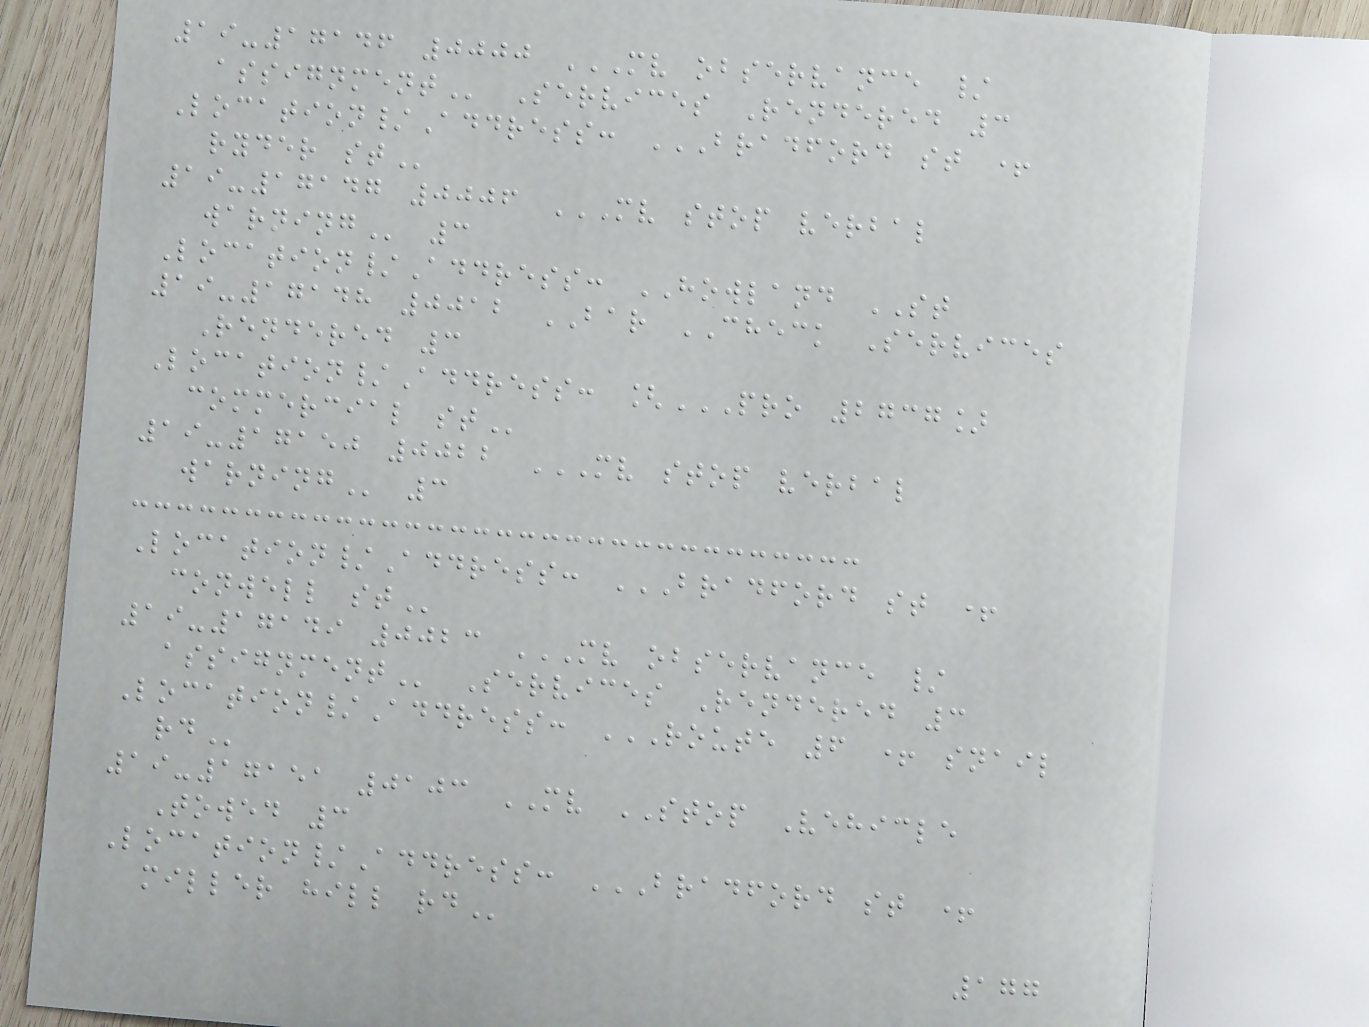19-17146 0000 MV OBSERVANCE /
ASSIGNMENT Services Rendered 3
Location/Address: BRADFORD ST +
RYDER ST
19-17147 0006 MV STOP VERBAL
WARNING 3
Location/Address: HOWLAND ST
19-17148 0012 BAR CHECK Services
Rendered 3
Location/Address: [PRO 2737]
COMMERCIAL ST
19-17150 0022 MV STOP VERBAL
WARNING 3
Location/Address: BRADFORD ST +
CONWELL ST
19-17149 0023 MV OBSERVANCE /
ASSIGNMENT Services Rendered 3
Location/Address: ROUTE 6 + SNAIL
RD
19-17151 0103 MV STOP Vehicle
Towed 3
Location/Address: BRADFORD ST +
MILLER HILL RD
177
